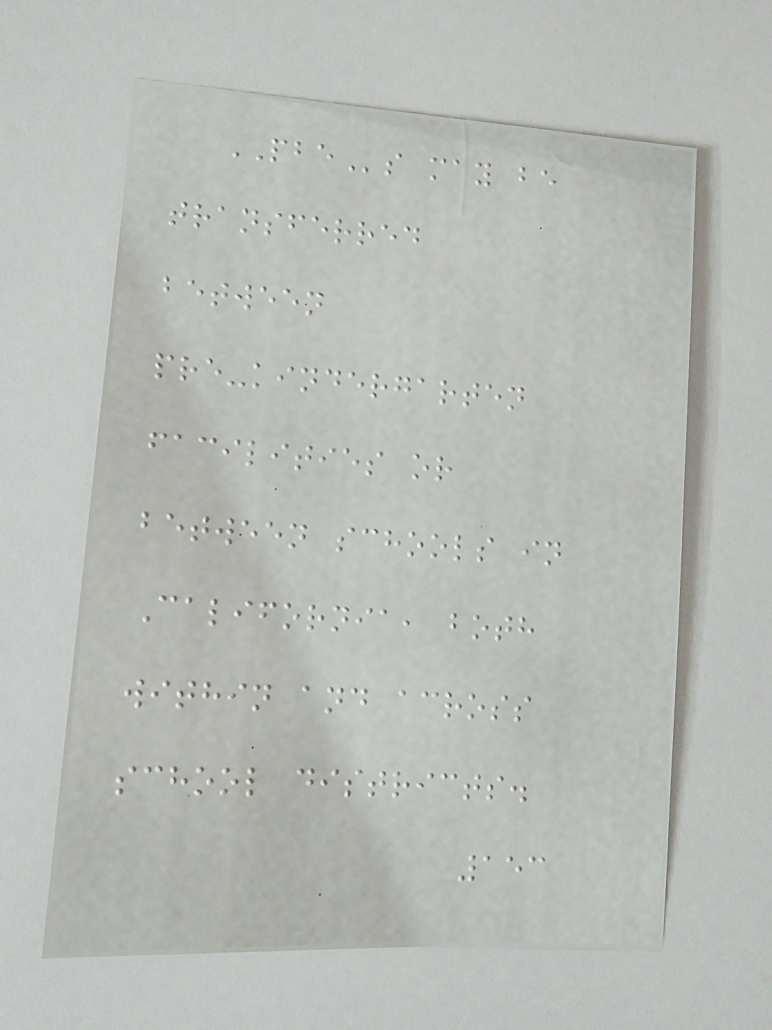PBEs may be
transferred
between
pre-kindergarten
facilities or
between schools in
California, both
within and across
school districts.
153
